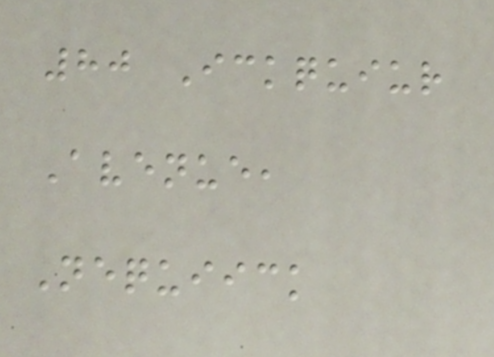80 Ickquiur
Avenue,
Nequiick
